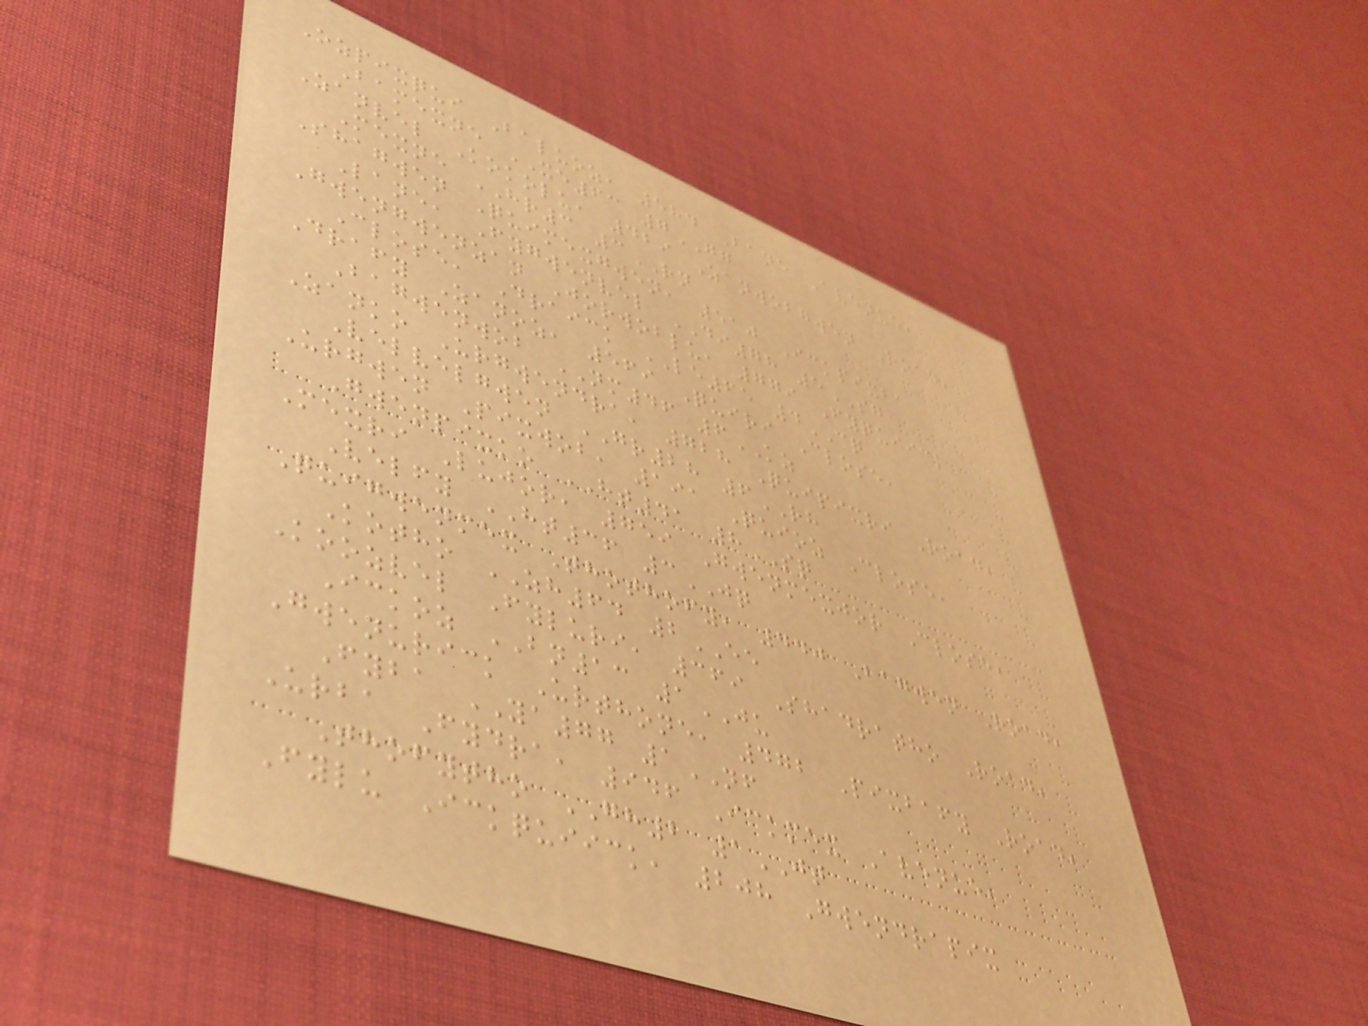Ozpixqui Baluoz, 584 Bane Avenue,
Bamexne XE63 7GG
Zanvel Kokolu, 429 Zanwobgwen Road,
Mexne HR3 3RN
Shagwen Quimexgwen, 510 Ickpixba
Lane, Fygwenvel DI78 5SG
Gwengwenzan Jorwoblu, 779 Fyquiick
Close, Draick LE65 4CQ
Drafy Zanoz, 569 Quiri Close,
Bagwenwob NM46 6KZ
Zanko Urgwendra, 728 Quipixri Road,
Velvelgwen GR28 6RH
Urgwen Pixwob, 191 Quioz Close,
Gwenpixko HT41 8SQ
Mexri Lujor, 759 Gwenmexjor Close,
Velfy HT36 3JQ
Quigwenmex Thothofy, 440 Bagwen Road,
Kotho ZH64 2EE
Koozvel Fyluri, 369 Shadratho Road,
Ickoz BN13 1JU
Gwenurick Urthone, 472 Pixbafy Road,
Fyba YA77 1NF
Urba Fydra, 946 Ickmex Avenue,
Thofytho GH2 1JT
Fylu Ickquiick, 208 Gwendrapix
